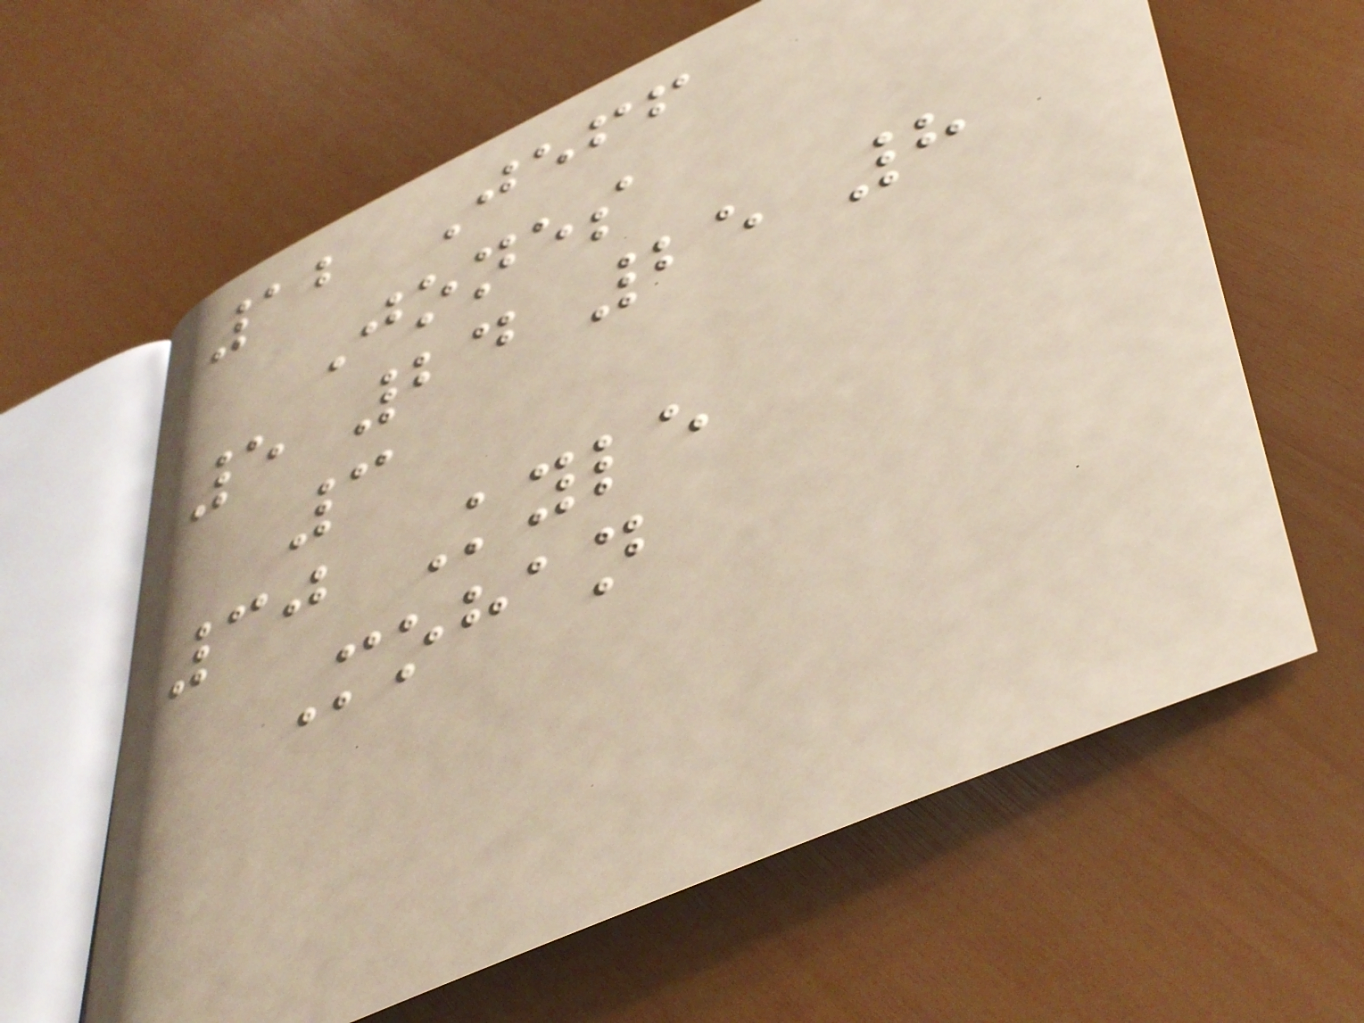12 Jeff
Jones
5 24 25 8
3
30 Kyle
Mohan
